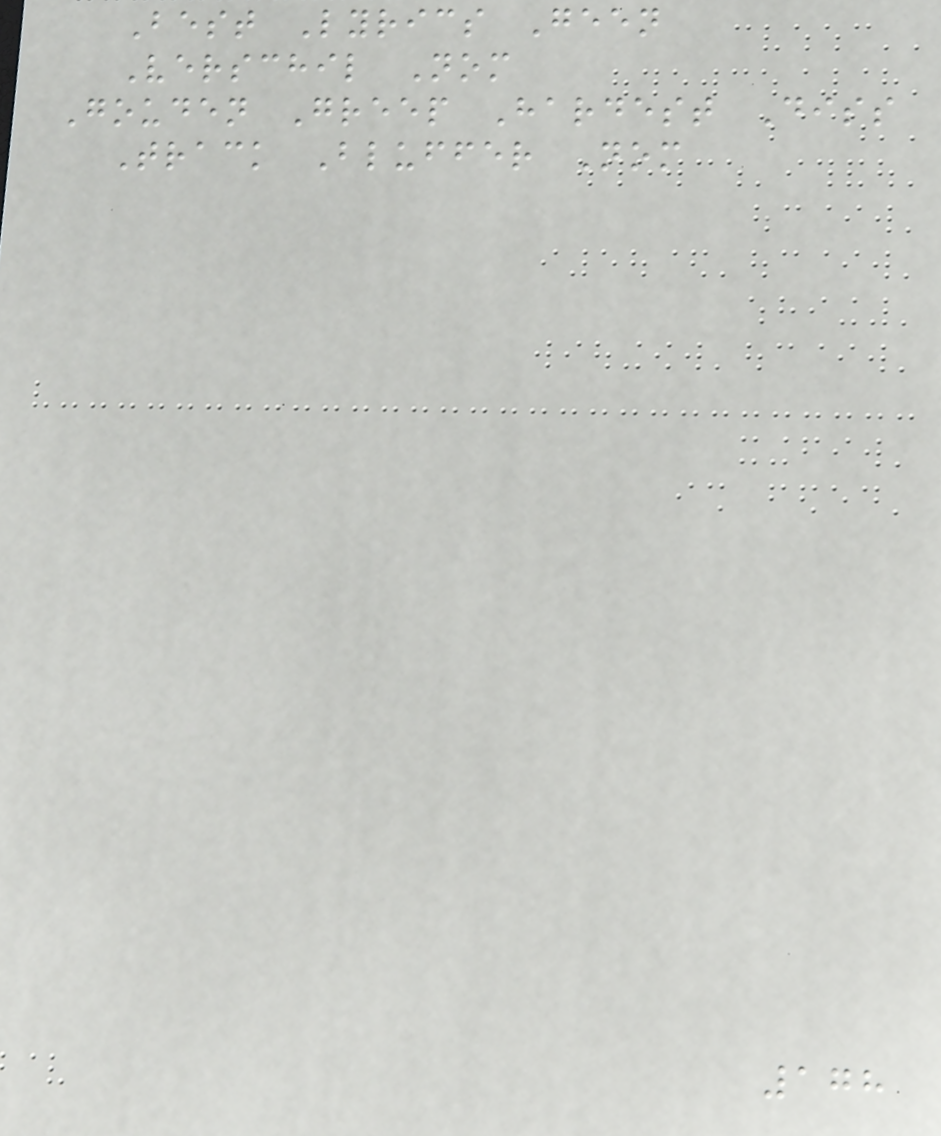Best Lyrics Geen
Verschil Nom
Gouden Greep Hardest Diss
Track Bluffer Nom
178
